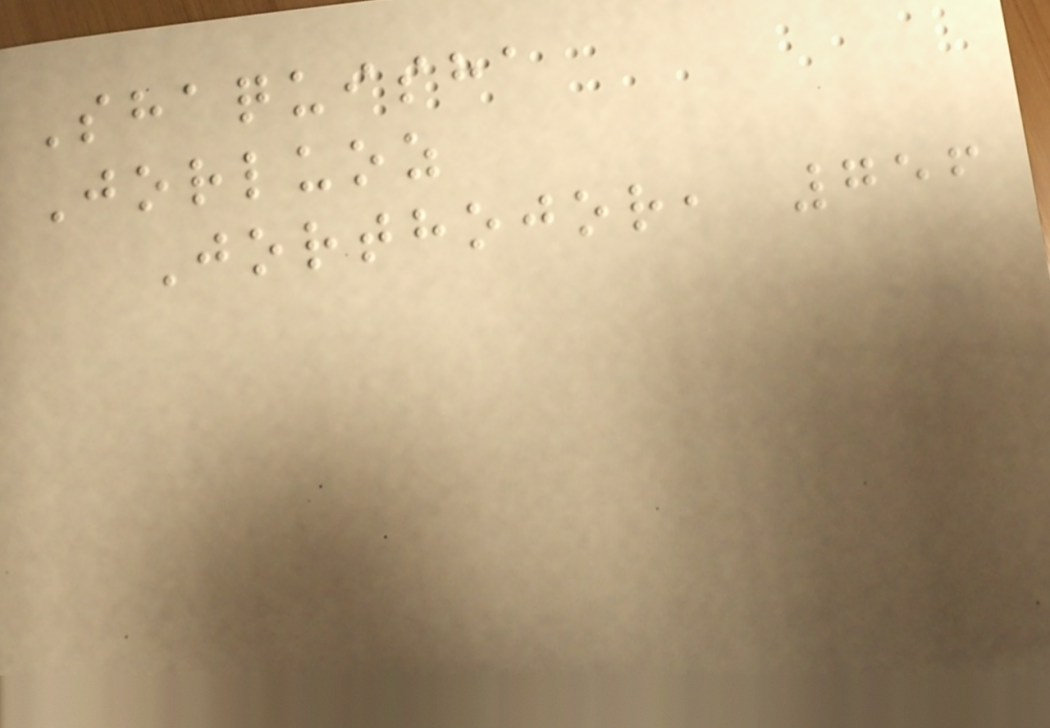Shaquisha
Jorluoz
Jorthojor, 756
